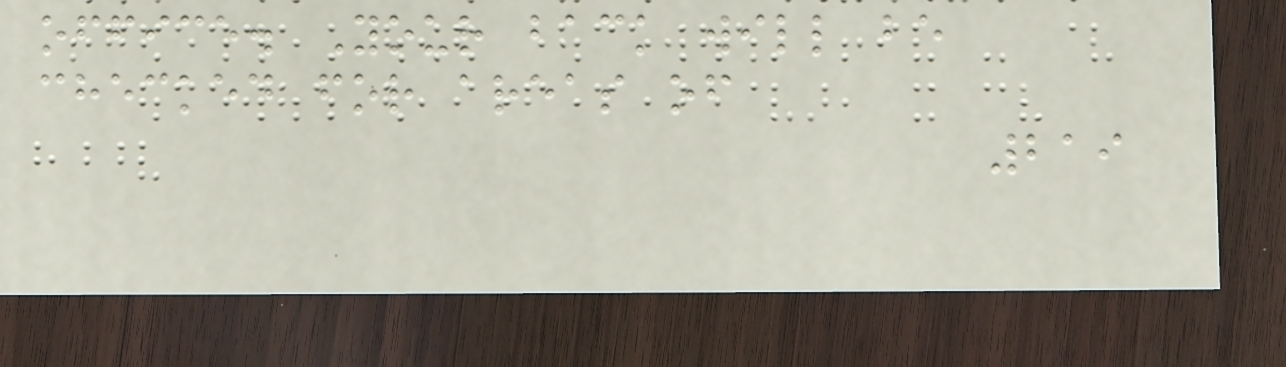office. Your back will be
checked for areas of
219
